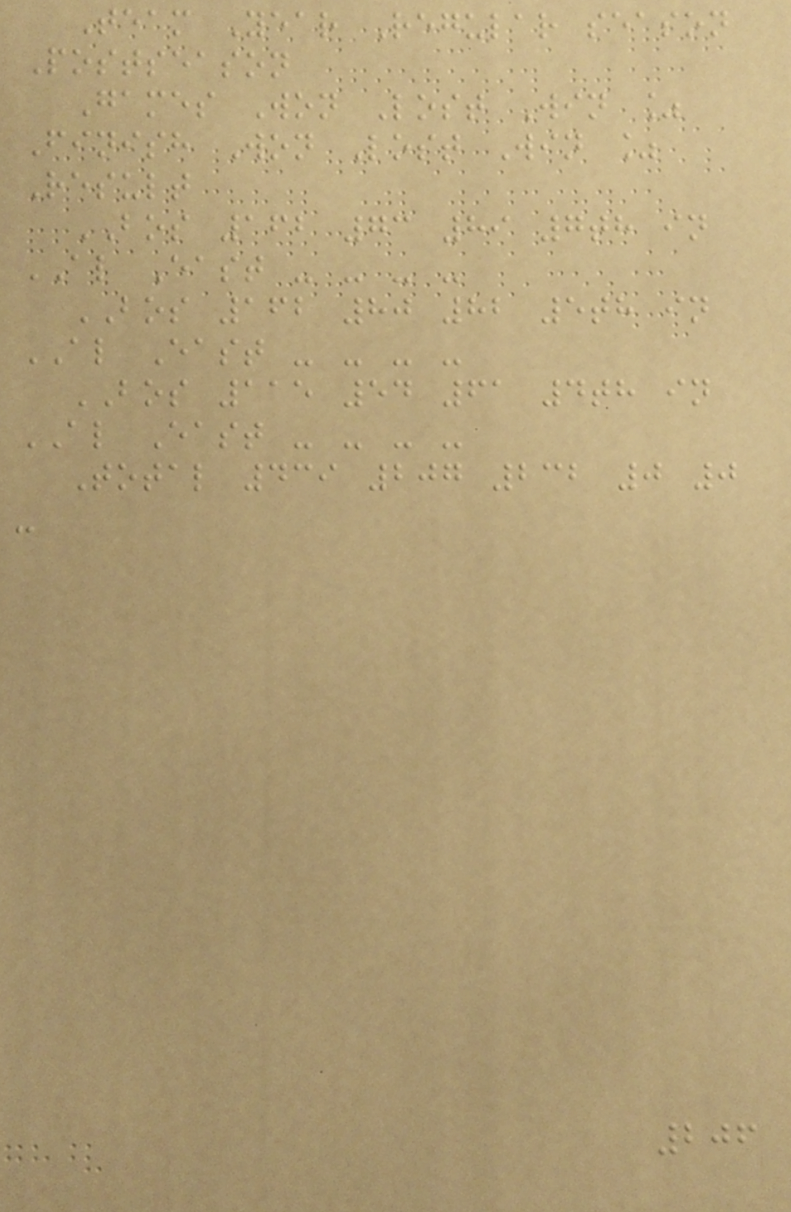Team Year Regular season
Postseason
Games Won Lost Win %
Finish Won Lost Win %
Result
BOS 162 73 89 7th in
AL East - - - -
BOS 162 80 82 5th in
AL East - - - -
BOS 115 54 61 4th in
AL East - - - -
Total 439 207 232 0 0
-
206
